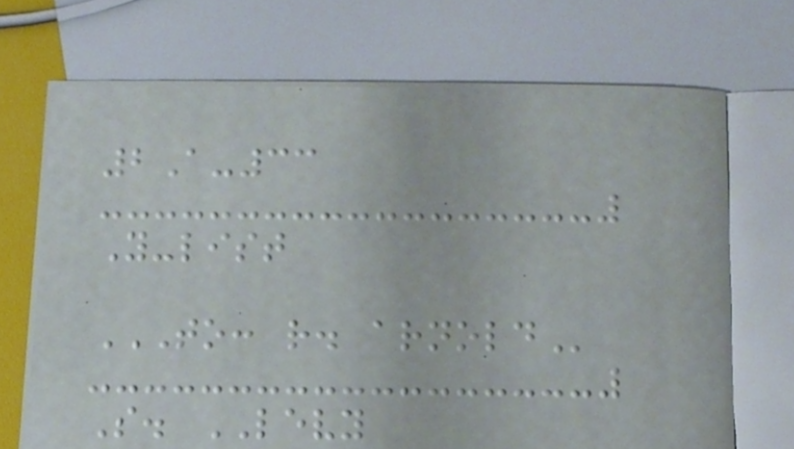2A-33
Y-list
TO: R. ARNOLD
S. LEVY
